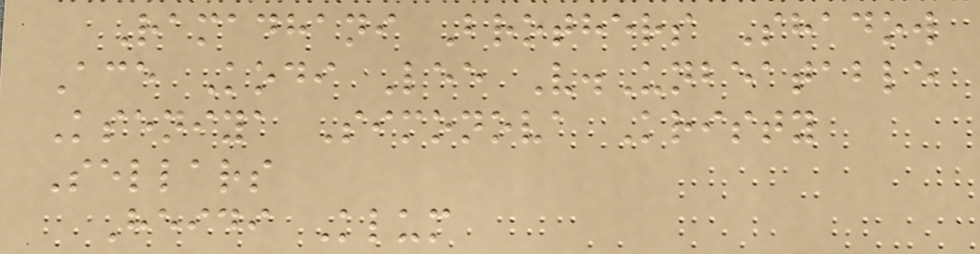Ramadhani Brothers Shadow
Ace Kodi Lee V.Unbeatable
Kseniya Simonova Kristy
Sellars
Heidi Klum
